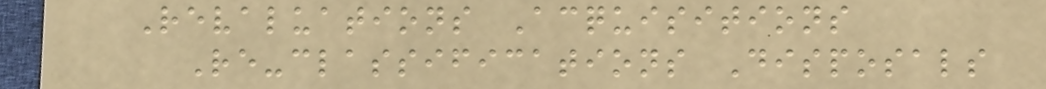Revaluations Acquisitions
Re-classifications Disposals
